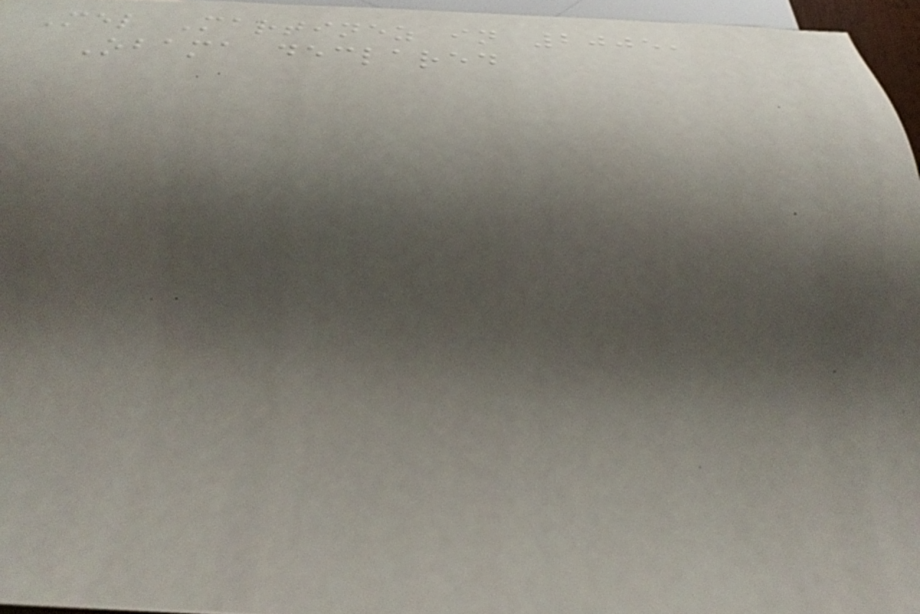Mel Martinez in 2005,
Obama declared
